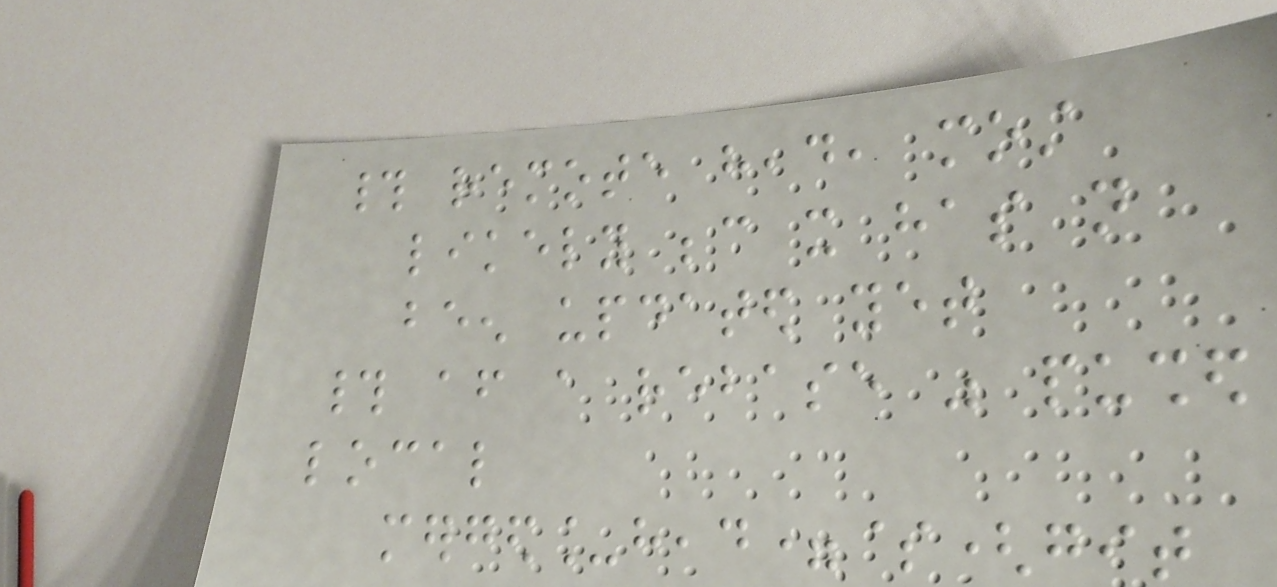# remote head, most
likely because it has not
been updated yet
# after a rebase was pushed
local
merged_head=$(git
